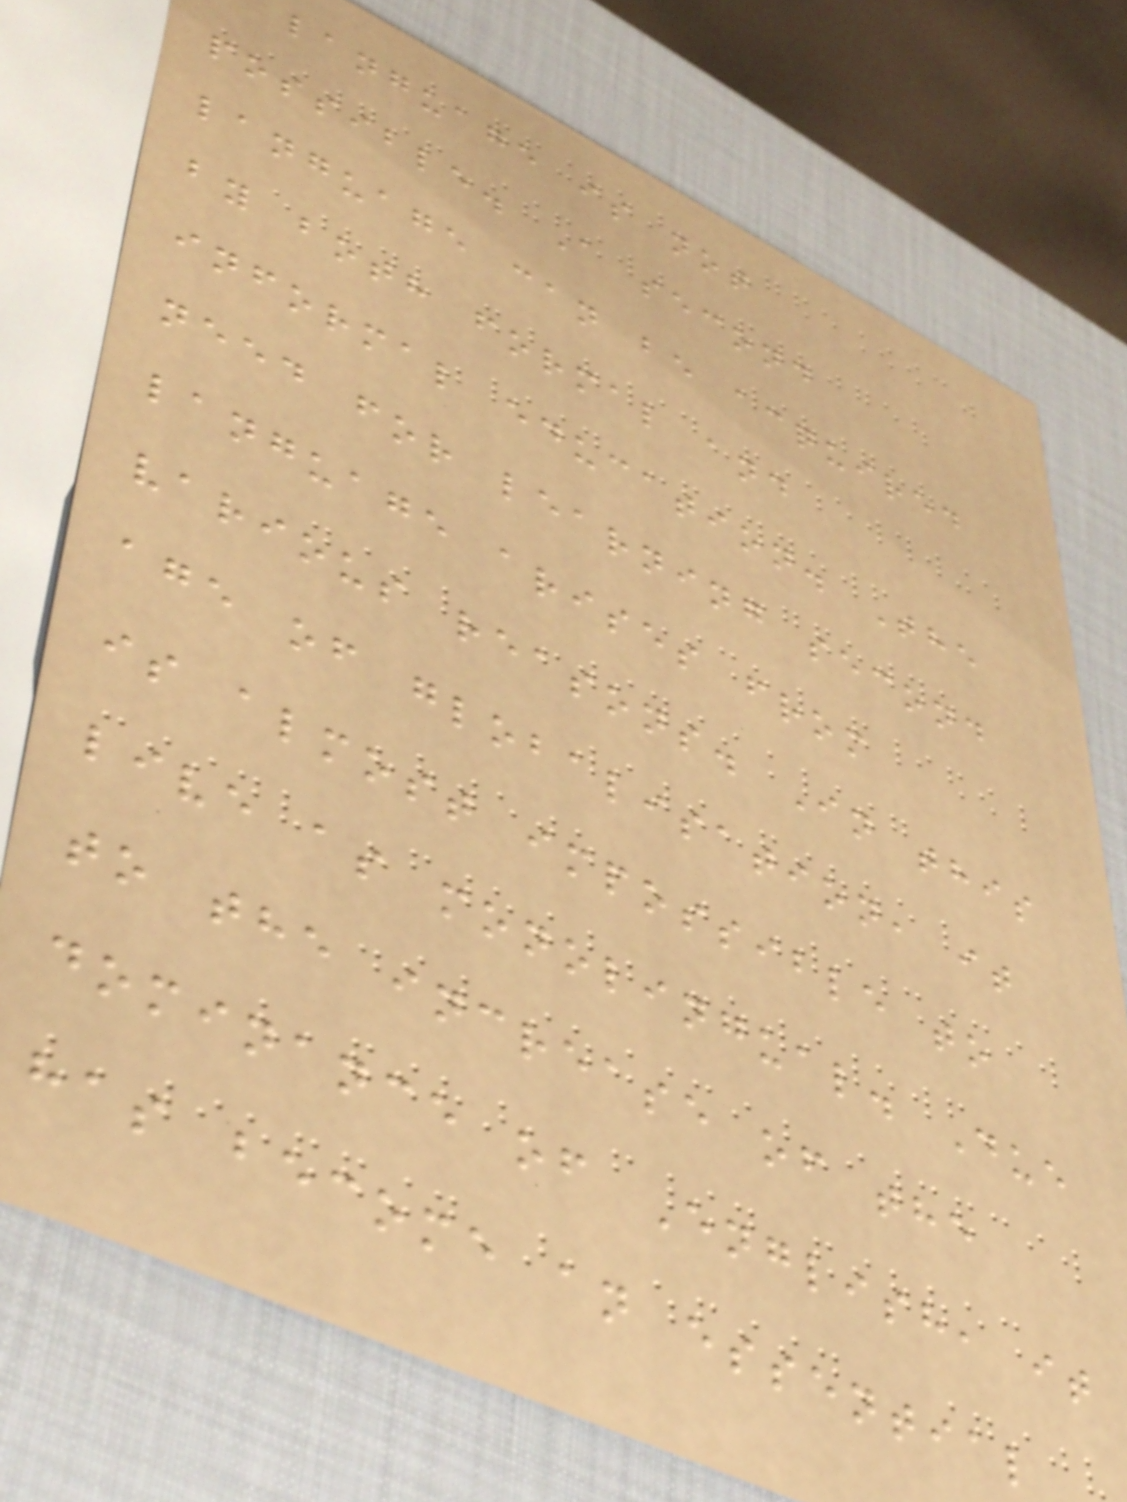language is not
possible. A second
language can be acquired
by both formal and
informal education. The
need for learning second
language arises from
various reasons. In this
age of globalisation, it
is almost impossible to
live as monolingual. Due
to the increase of the
dominance of English, it
has become an essential
